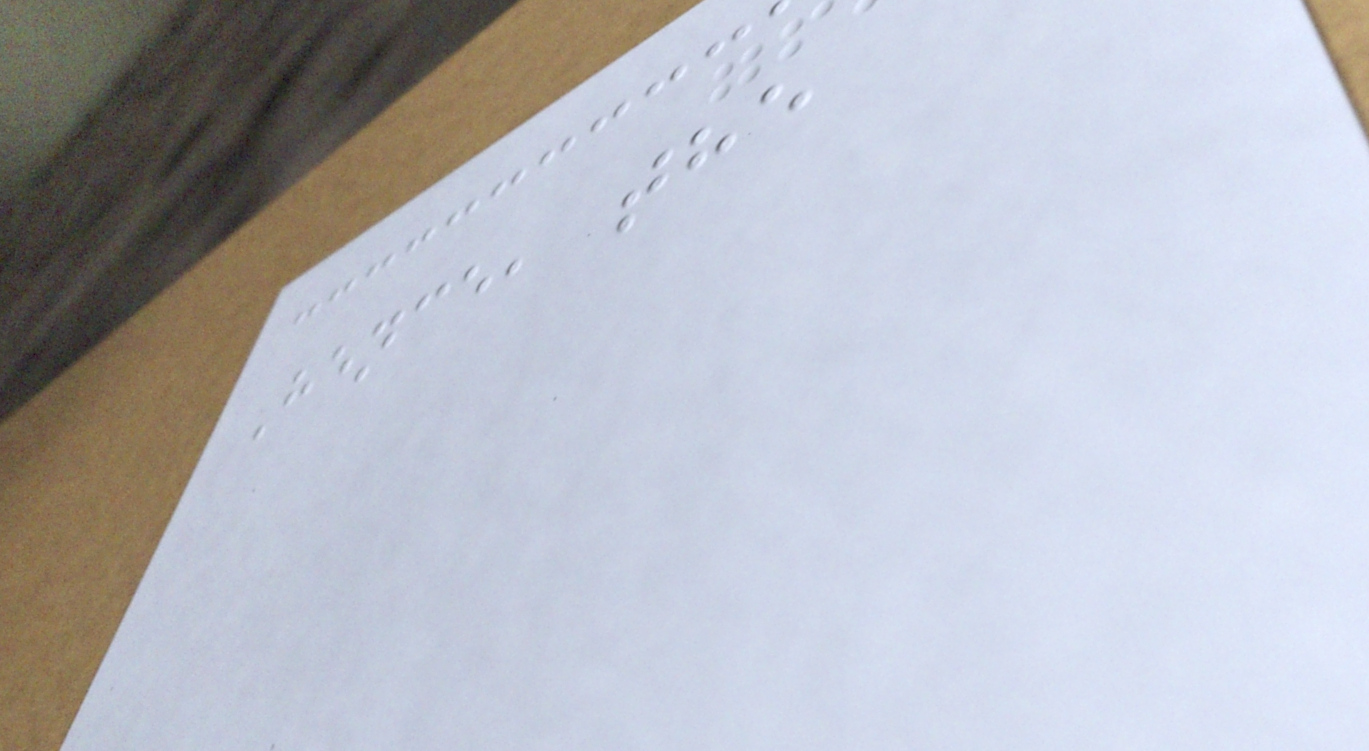Hence, the
